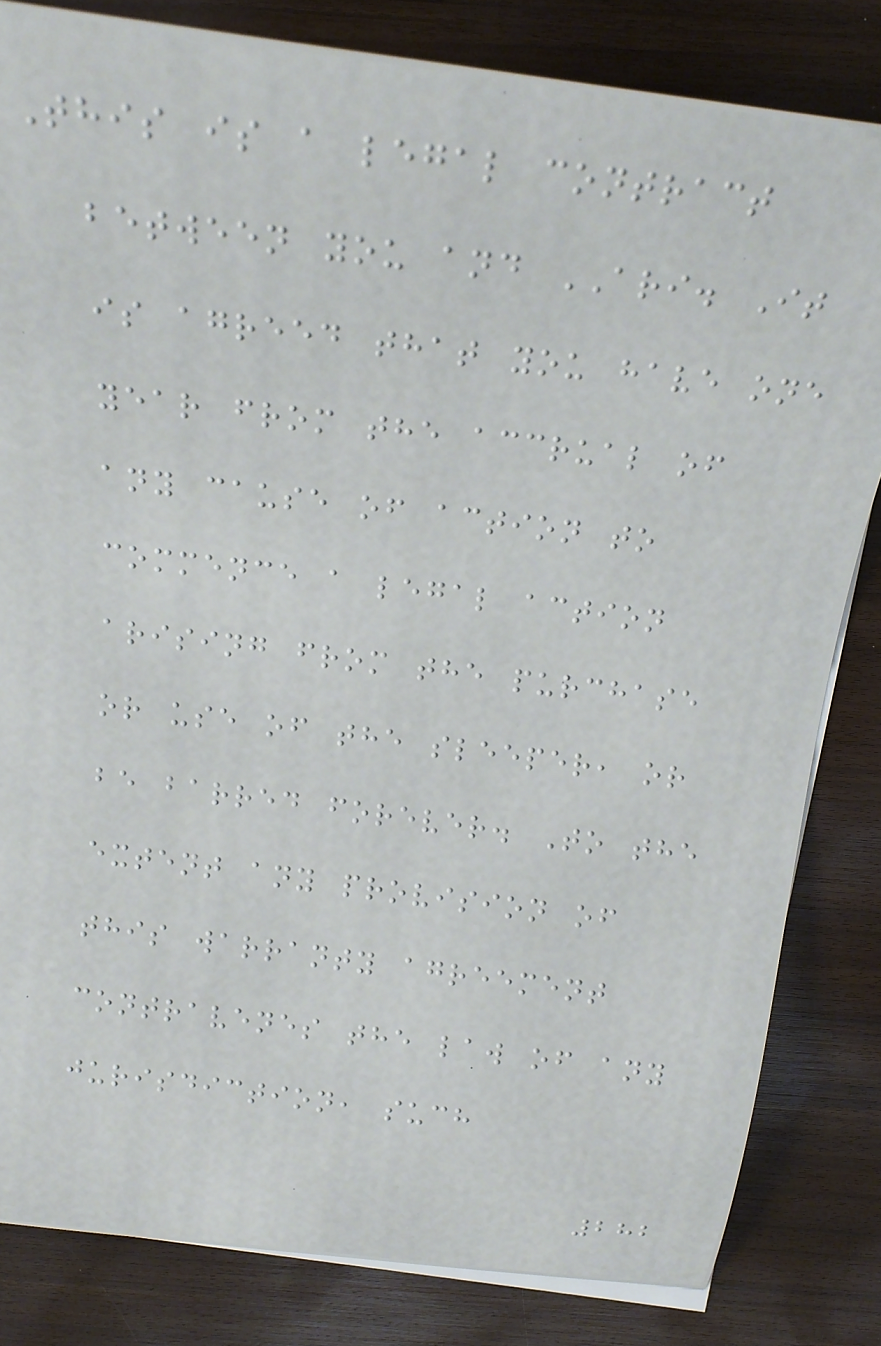This is a legal contract
between you and ARI. It
is agreed that you have one
year from the accrual of
any cause of action to
commence a legal action
arising from the purchase
or use of the sleeper, or
be barred forever. To the
extent any provision of
this warranty agreement
contravenes the law of any
jurisdiction, such
282
